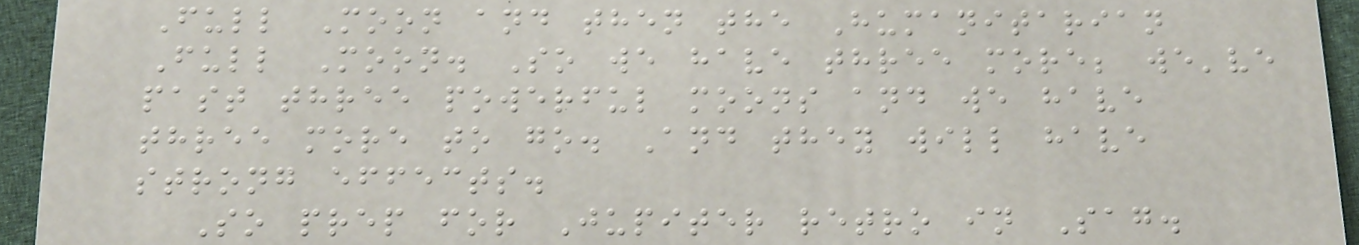Full Moon and then the Humanitarian
Full Moon. So we have three more; we've
past three powerful moons and we have
three more to go. And they will have
strong effects.
So prep for Jupiter retro in Sag.
